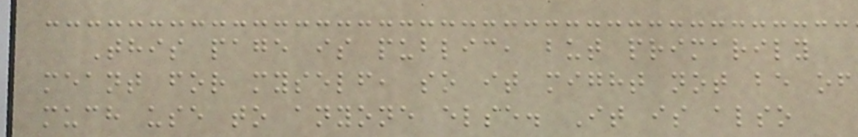This page is public, but primarily
meant for myself, so it might not be of
much use to anyone else. It is also
